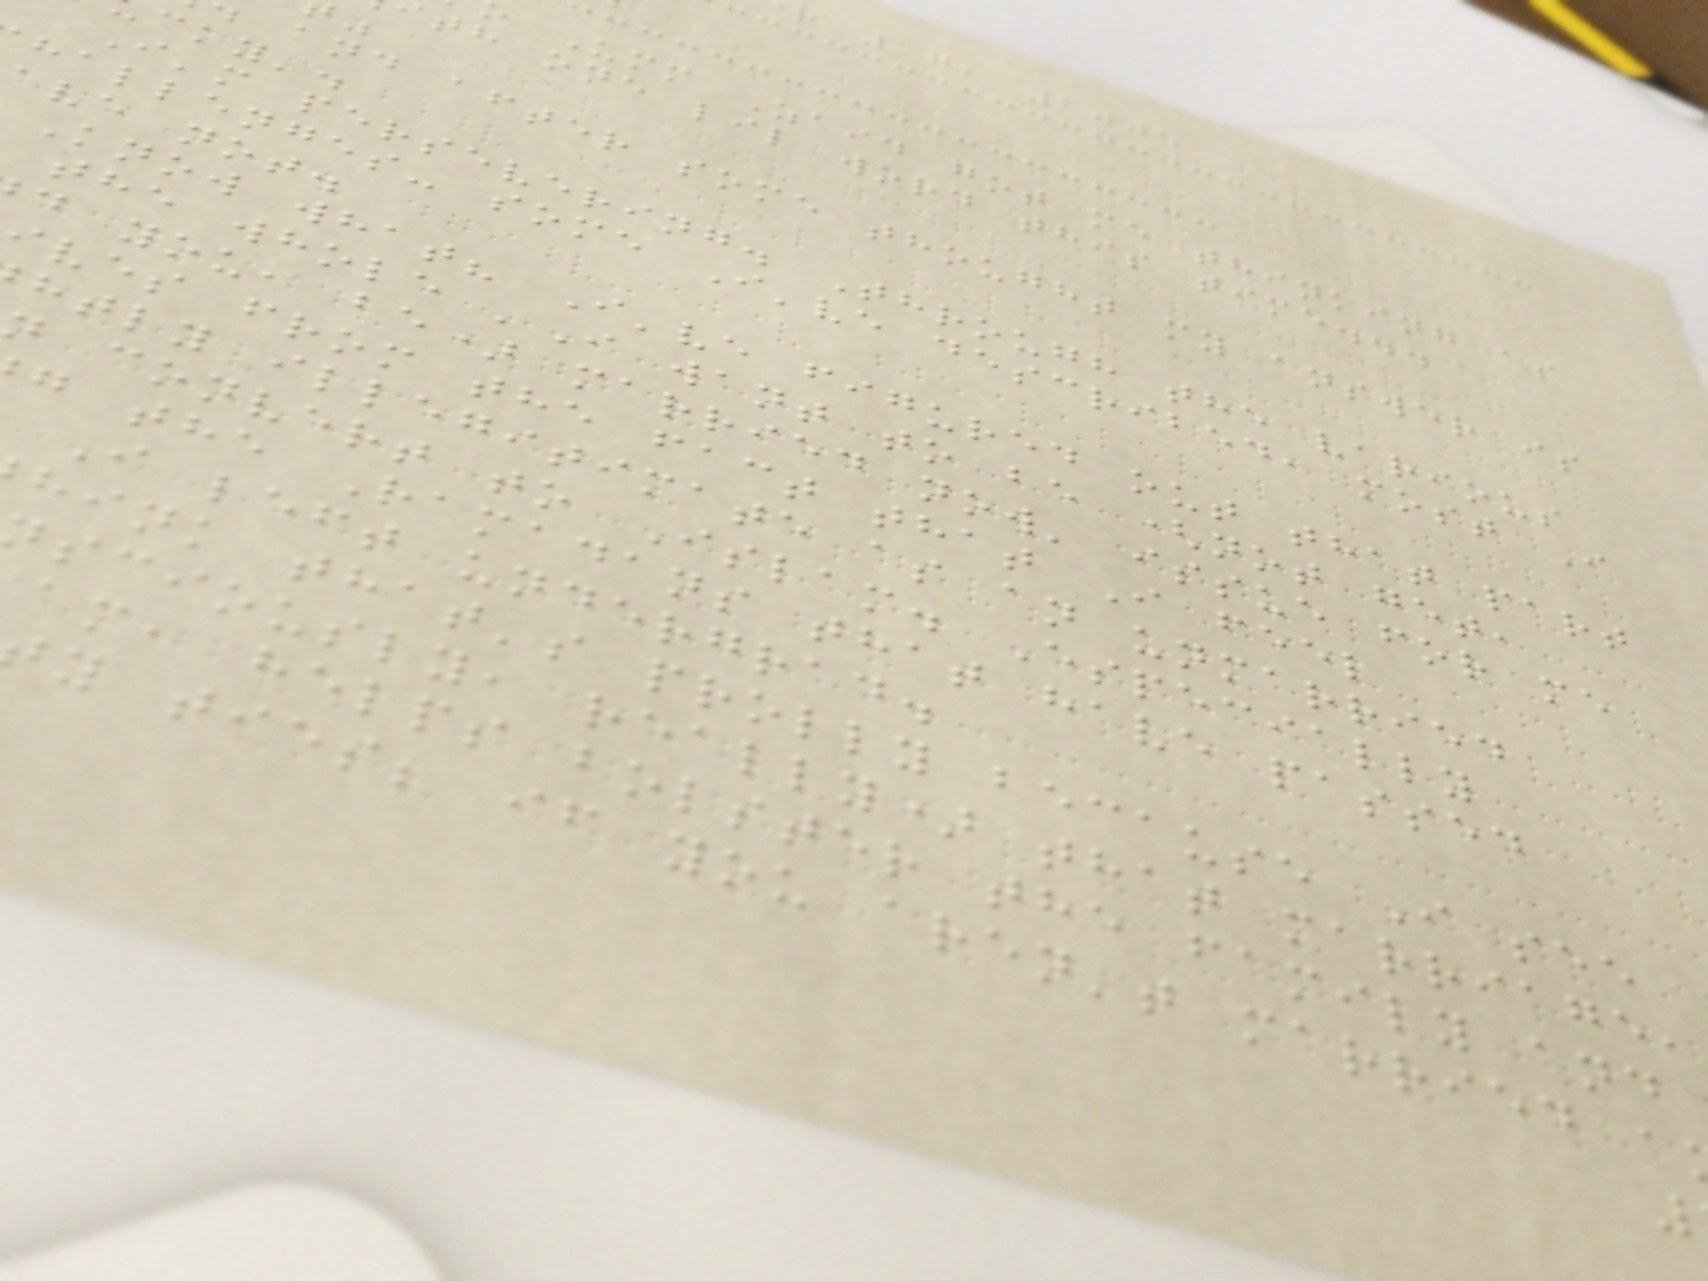r 17, 2005
Umm Zaid got me thinking as
th one lil word this time...
and after some thought my answer is
cky'.
I'm persevering. Through the various
hallenges- some I've described, most I
ave not.
Know what? I've figured out that part
the whole 'I want to be (not get,
d you, be) married now' issue for me
ives from the fact that I feel
htly illegitimate as an unmarried
convert to Islam. Especially
g the Ramadans that have passed
I left undergrad.
hink that's prolly because I see
sciously, really) that marriage,
am, helps bolster the family and
y ties; if you aren't married a
